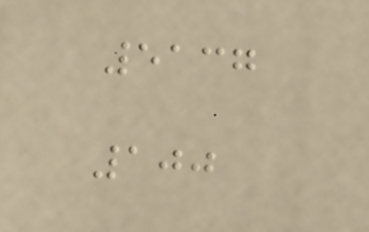5137
100
